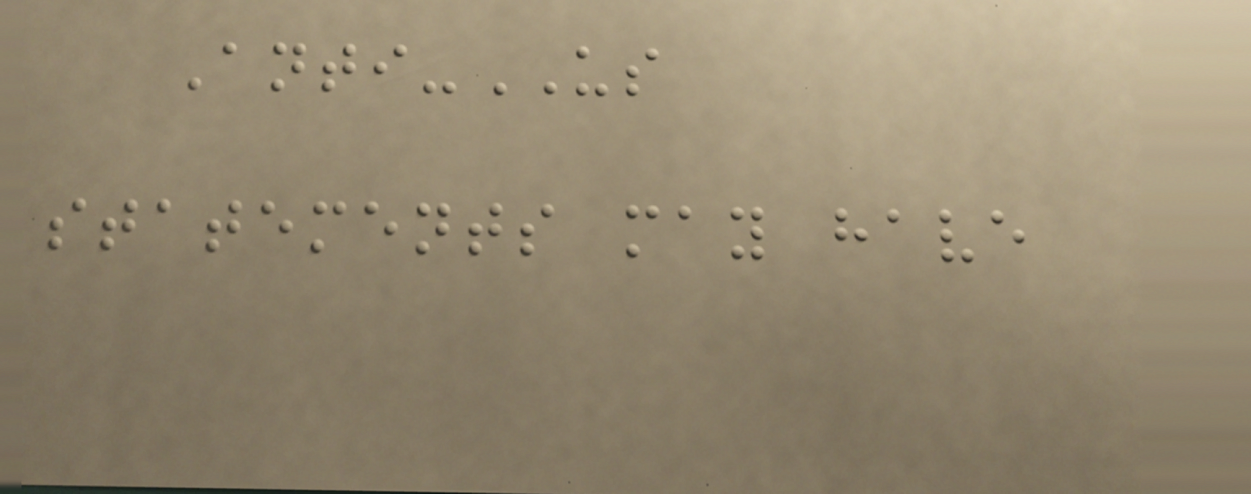Anti-US
statements may have
